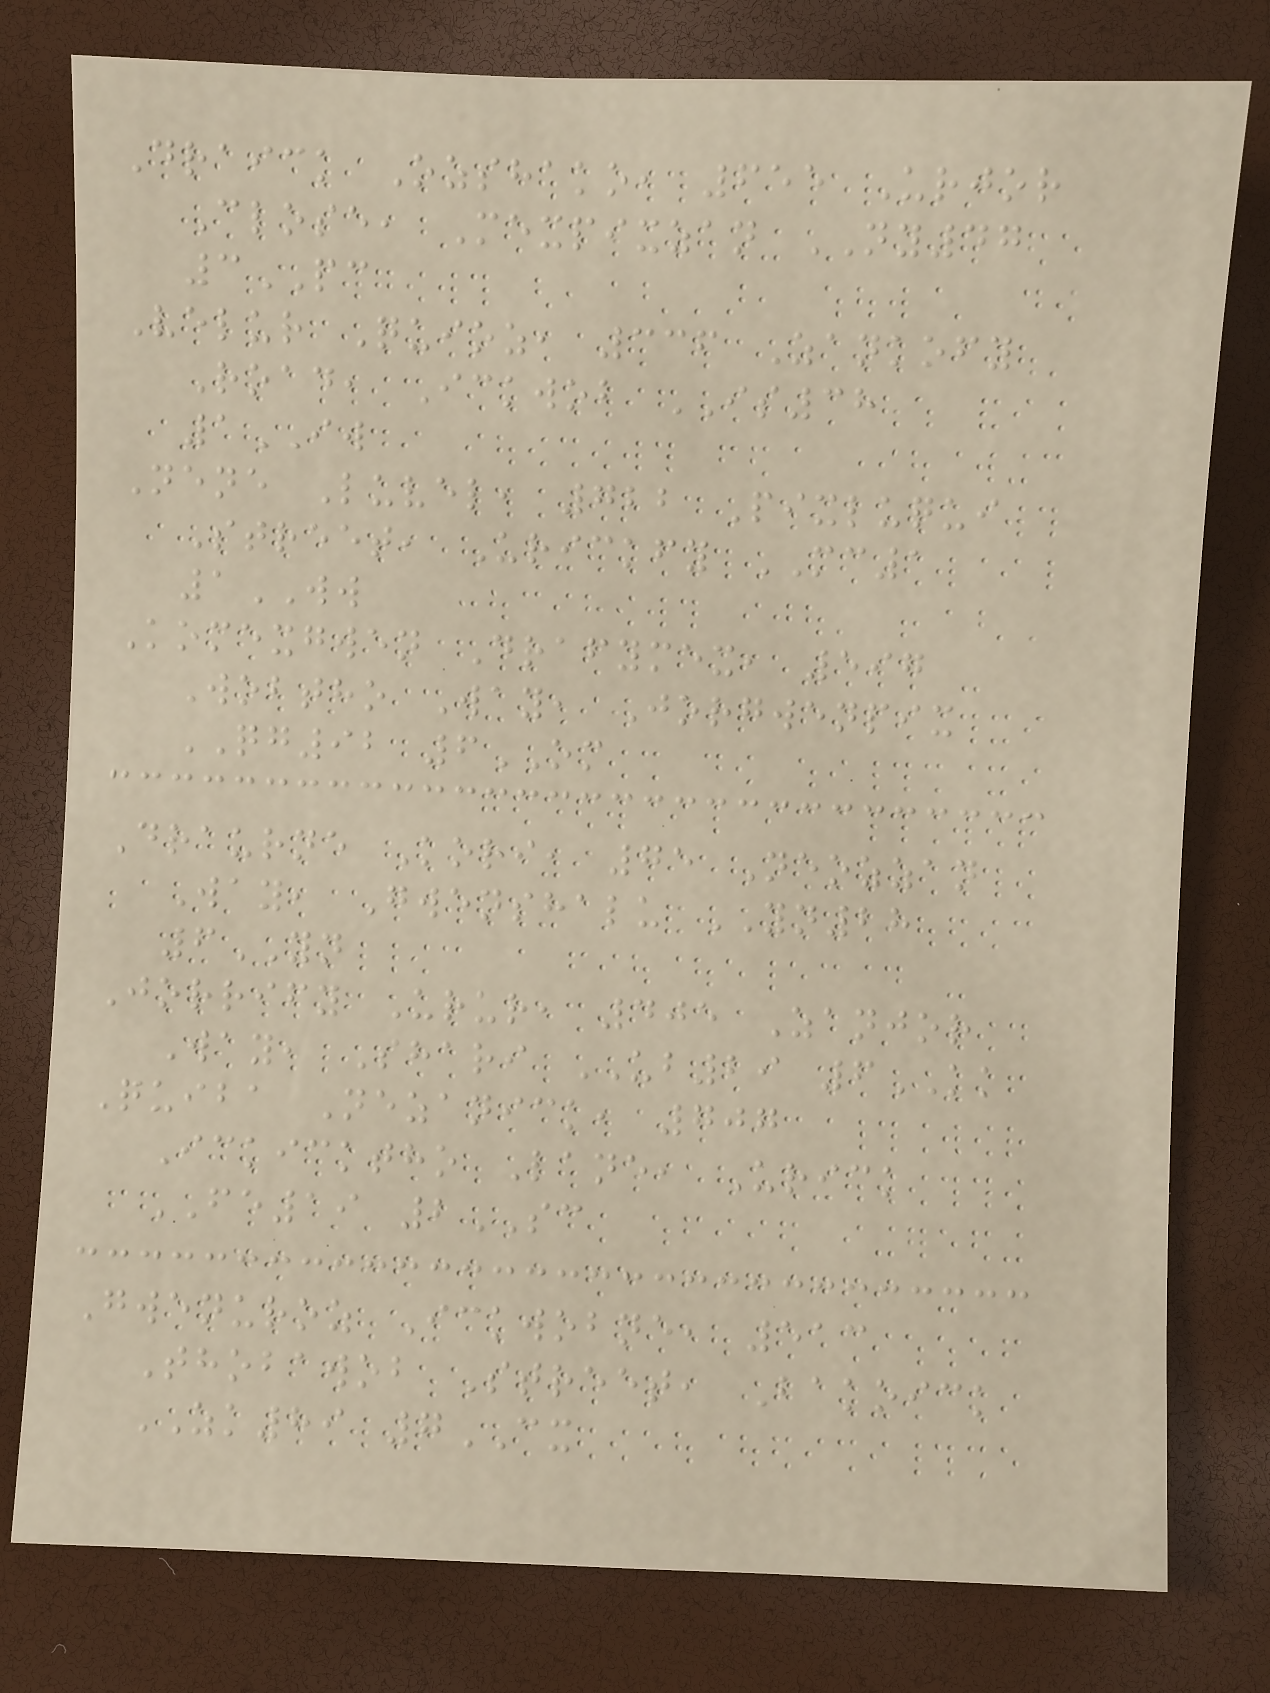Draick Ozshako, 655 Urjor
Close, Mexpixzan NY47
3PC
Velur Quioz, 336 Zankofy
Road, Ickwob IS38
1IW
Nene Luvel, 722 Pixluqui
Street, Urickfy MC1
1WW
Komexgwen Drafymex, 597
Wobtho Way, Jorgwenpix
QG92 6OM
Draurne Kori, 75 Neozzan
Way, Gwenshalu YN28
6YN
Jorrify Urur, 405 Zanjor
Way, Shari UB29 6KK
Quiba Nezanick, 707
Ickicktho Lane, Urick
FE19 2SC
Gwenuroz Ickwobne, 513
Thobawob Street, Bakoick
ZK89 7CX
